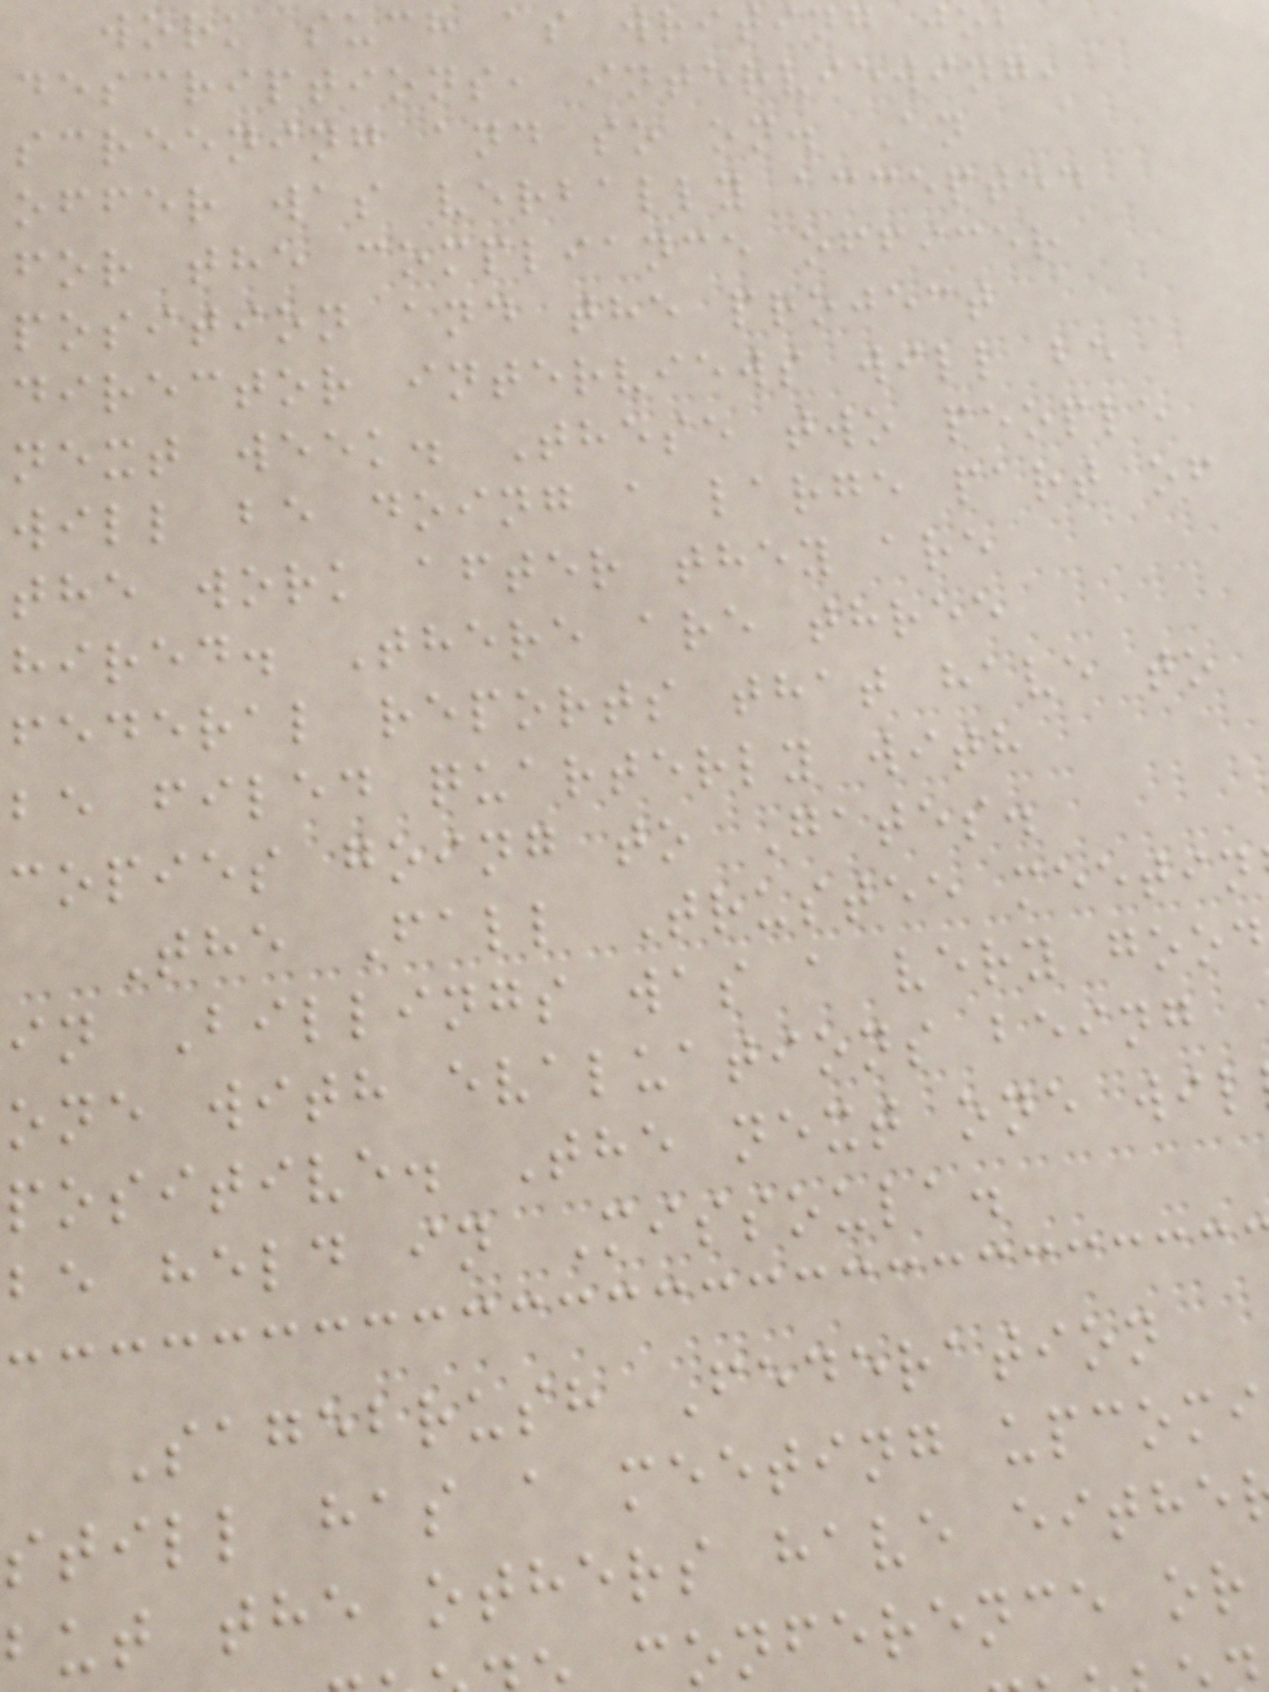work such as writing job
descriptions, interviewing,
screening and so on. An
offer was verbally accepted
for the compliance officer
position and the project
director interviews will be
next week. These two people
will be doing a large part of
the work after they are
hired. There are three
federal reports that have to
be filed quarterly with
copies going to Gates.
The Fall Trustee meetin
in Billings was a very good
one with evaluations being
positive. The next one wil
be held in Missoula.
Sagebrush Federation
still has a meeting upcomi
but the others have eithe
onference or
